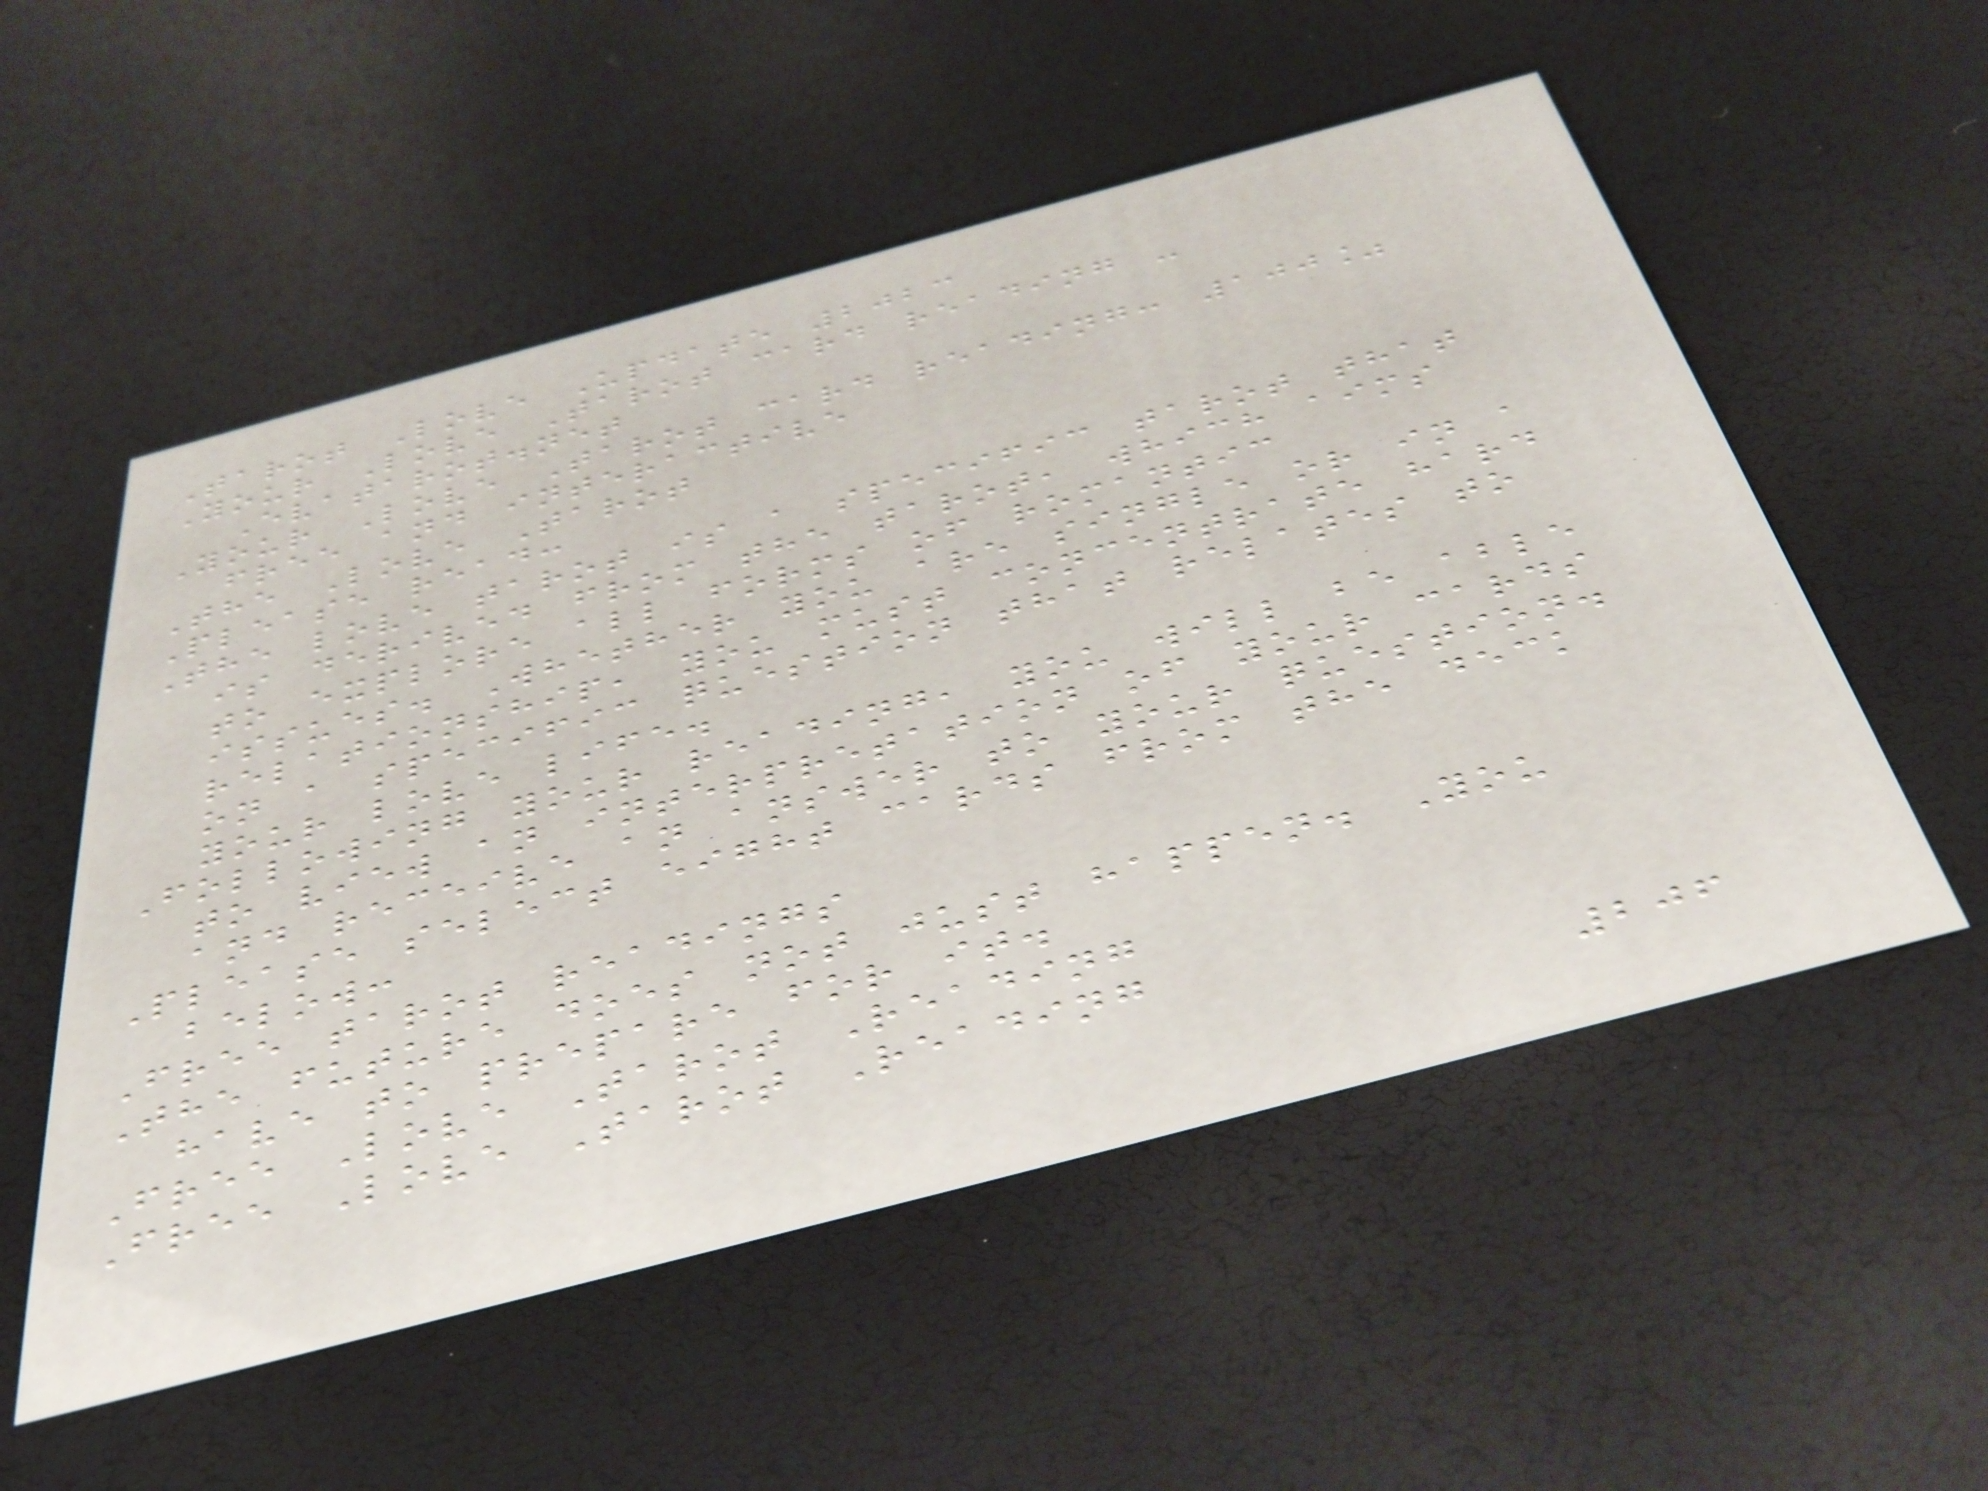Tarot Love Update 2023
Your Love Tarot card reading -
Evatarot.net
Your Love Tarot card reading: 100%
free and interactive
The Love Tarot
Please read:
The love tarot is a specific tarot that
is derived from the tarot, which aims
to explore all forms of romantic
issues. Whether you are single or in a
relationship, you must concentrate hard
on a specific question that relates to
your love life.
Following your reading, you will be able
to view an interpretation of your cards
and receive an answer to your question.
Please select eight cards from the deck
below:
Free tarot readings
The future does not just happen. You
have to prepare for it.
Free Love Tarot Reading
Free Love Tarot Reading
206
